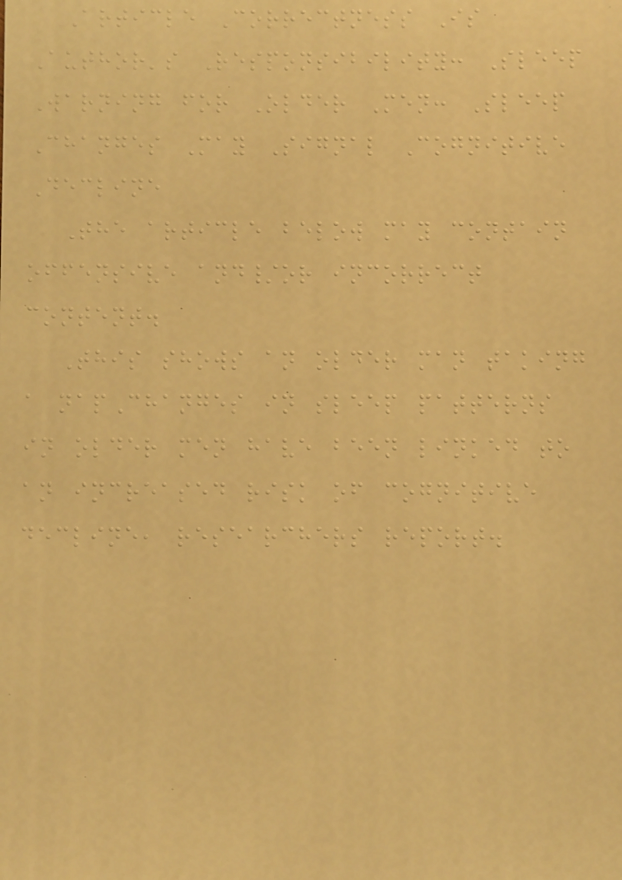Article Correctness Is
Author's Responsibility: Sleep
Warning for Older Men: Sleep
Changes May Signal Cognitive
Decline
The article below may contain
offensive and/or incorrect
content.
This shows an older man taking
a napChanges in sleep patterns
in older men have been linked to
an increased risk of cognitive
decline, researchers report.
